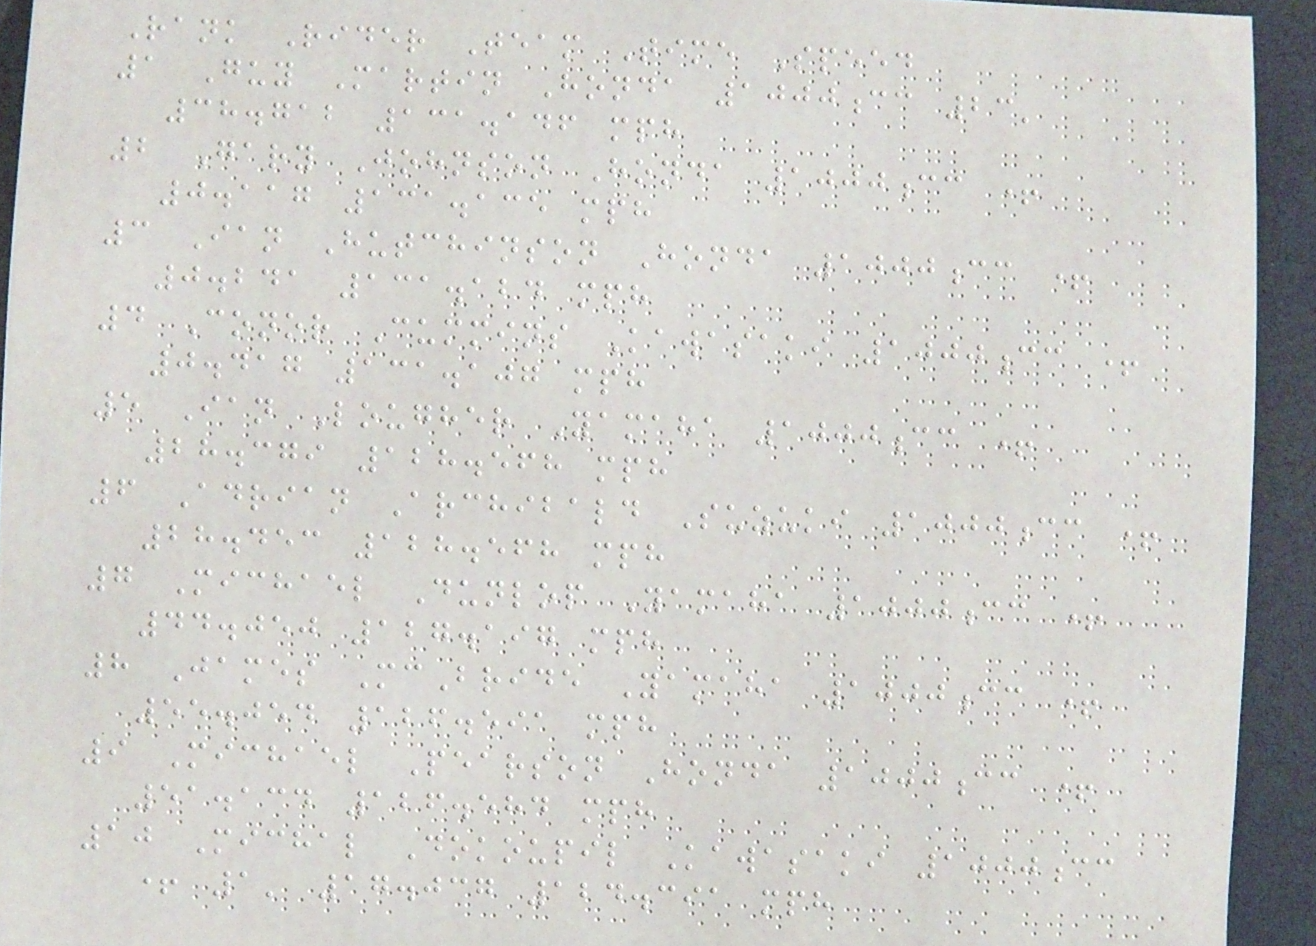Rank Rider Team Time Speed
1 Guy Martin Honda 1000cc 23'
38.712 131.146 mph
2 Gary Johnson Honda 1000cc +
0.117 131.135 mph
3 Ian Hutchinson Honda 1000cc +
0.241 131.124 mph
4 Conor Cummins Kawasaki 1000cc +
0.417 131.107 mph
5 Ian Lougher Yamaha 1000cc +
28.379 128.568 mph
6 Adrian Archibald Suzuki 1000cc +
28.453 128.568 mph
7 Michael Dunlop Yamaha 1000cc +
44.050 127.197 mph
8 James McBride Yamaha 1000cc +
55.054 126.591 mph
9 Michael Pearson Honda 1000cc +
51.134 126.584 mph
10 Michal Dokoupil Kawasaki 1000cc
+ 1' 17.037 124.391 mph
